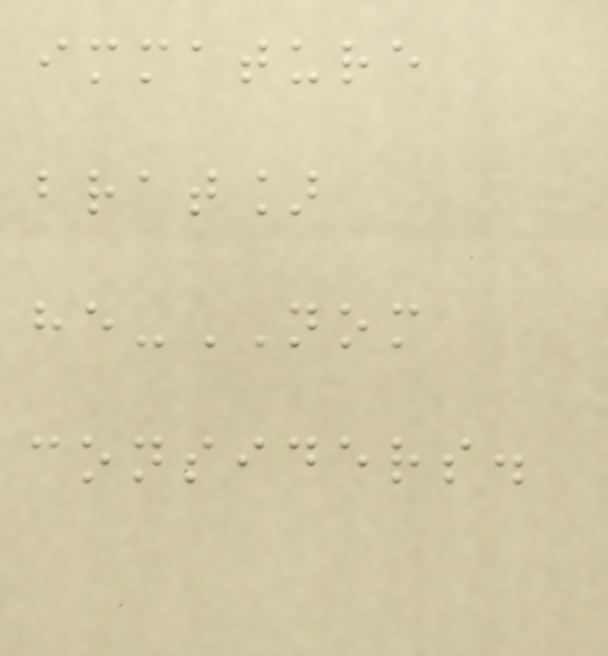immature
brat]
he-NOM
considers.
